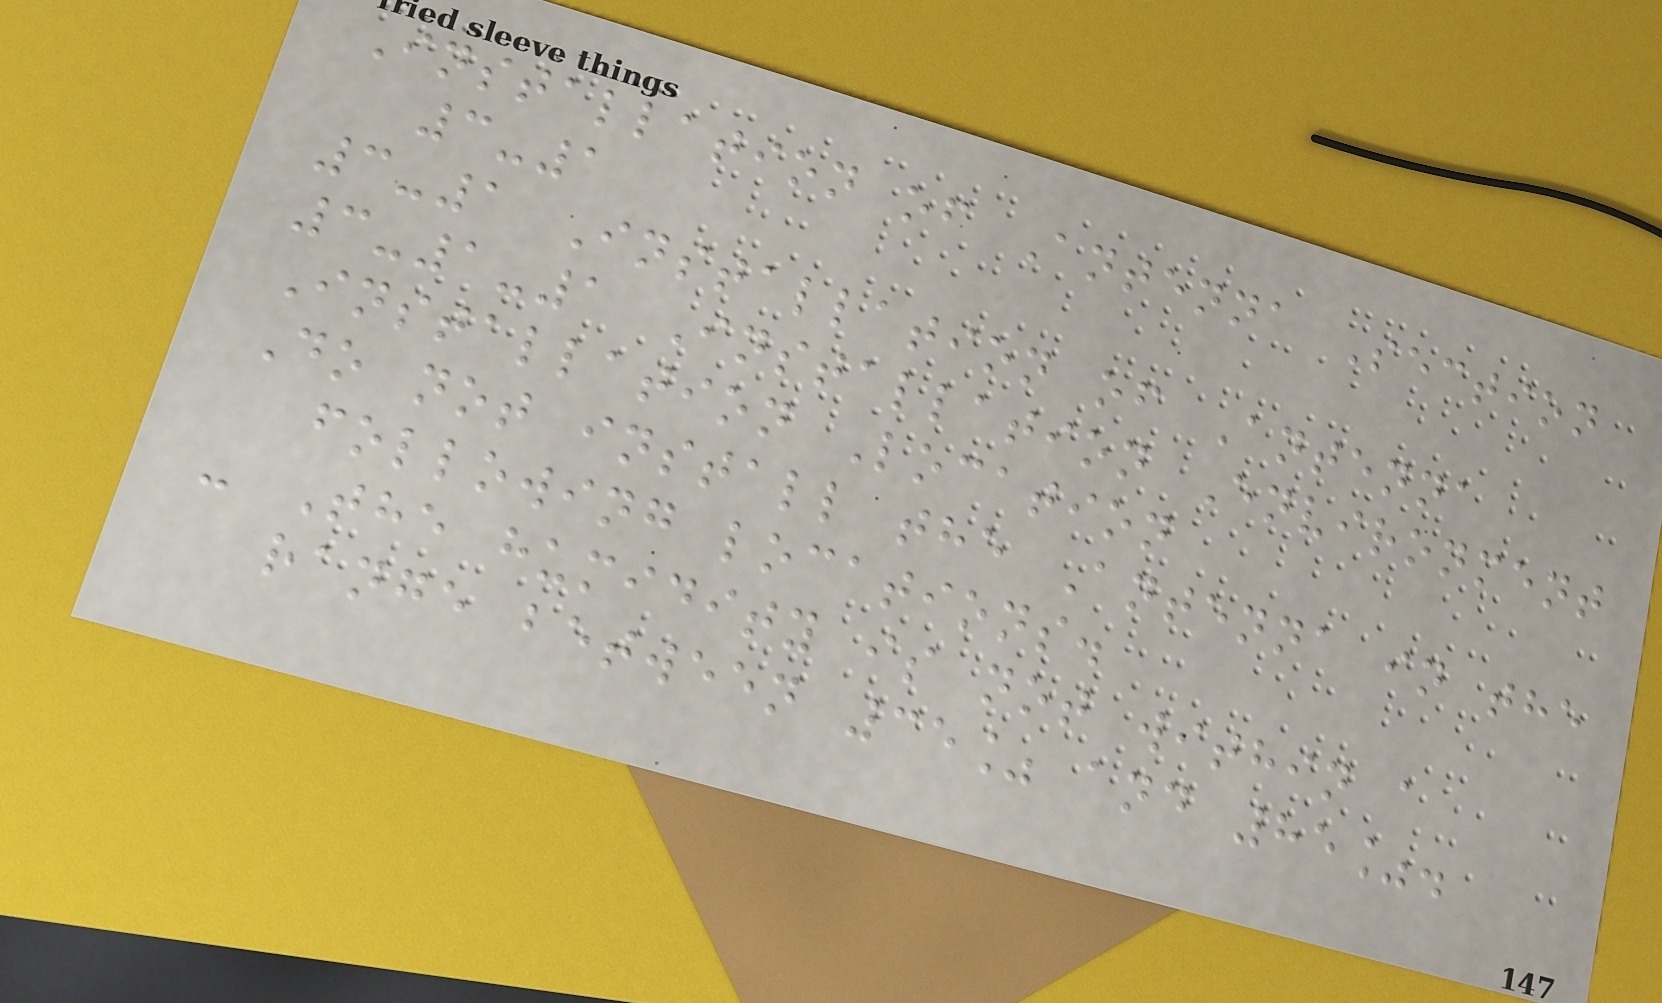Installation of Antenna Section
3-1
3-1 Installation of Antenna
3-1-1 Installation Environment
Installation Location
Do not install the Antenna in the
following locations.
- The humidity is not within a
range between 35% and 85%.
